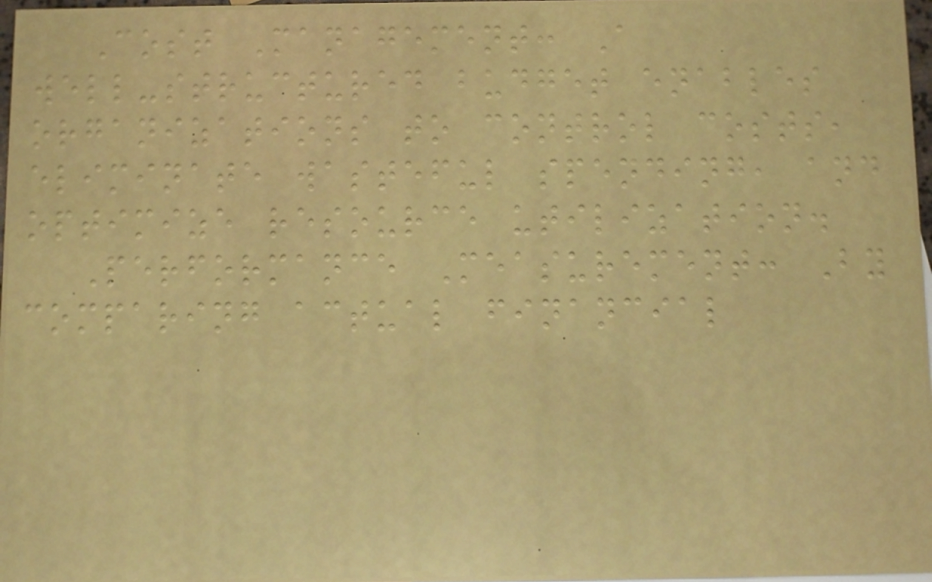Cost Management: A
well-structured budget enables
organizations to control costs,
eliminate wasteful spending, and
optimize resource utilization.
Performance Measurement: By
comparing actual financial
